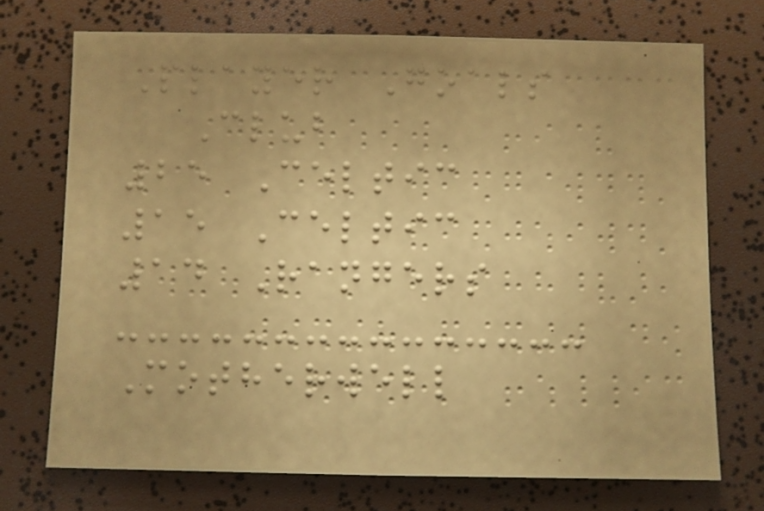Player Goals
Club
25 Celtic
15 Celtic
14 Rangers
Motherwell
